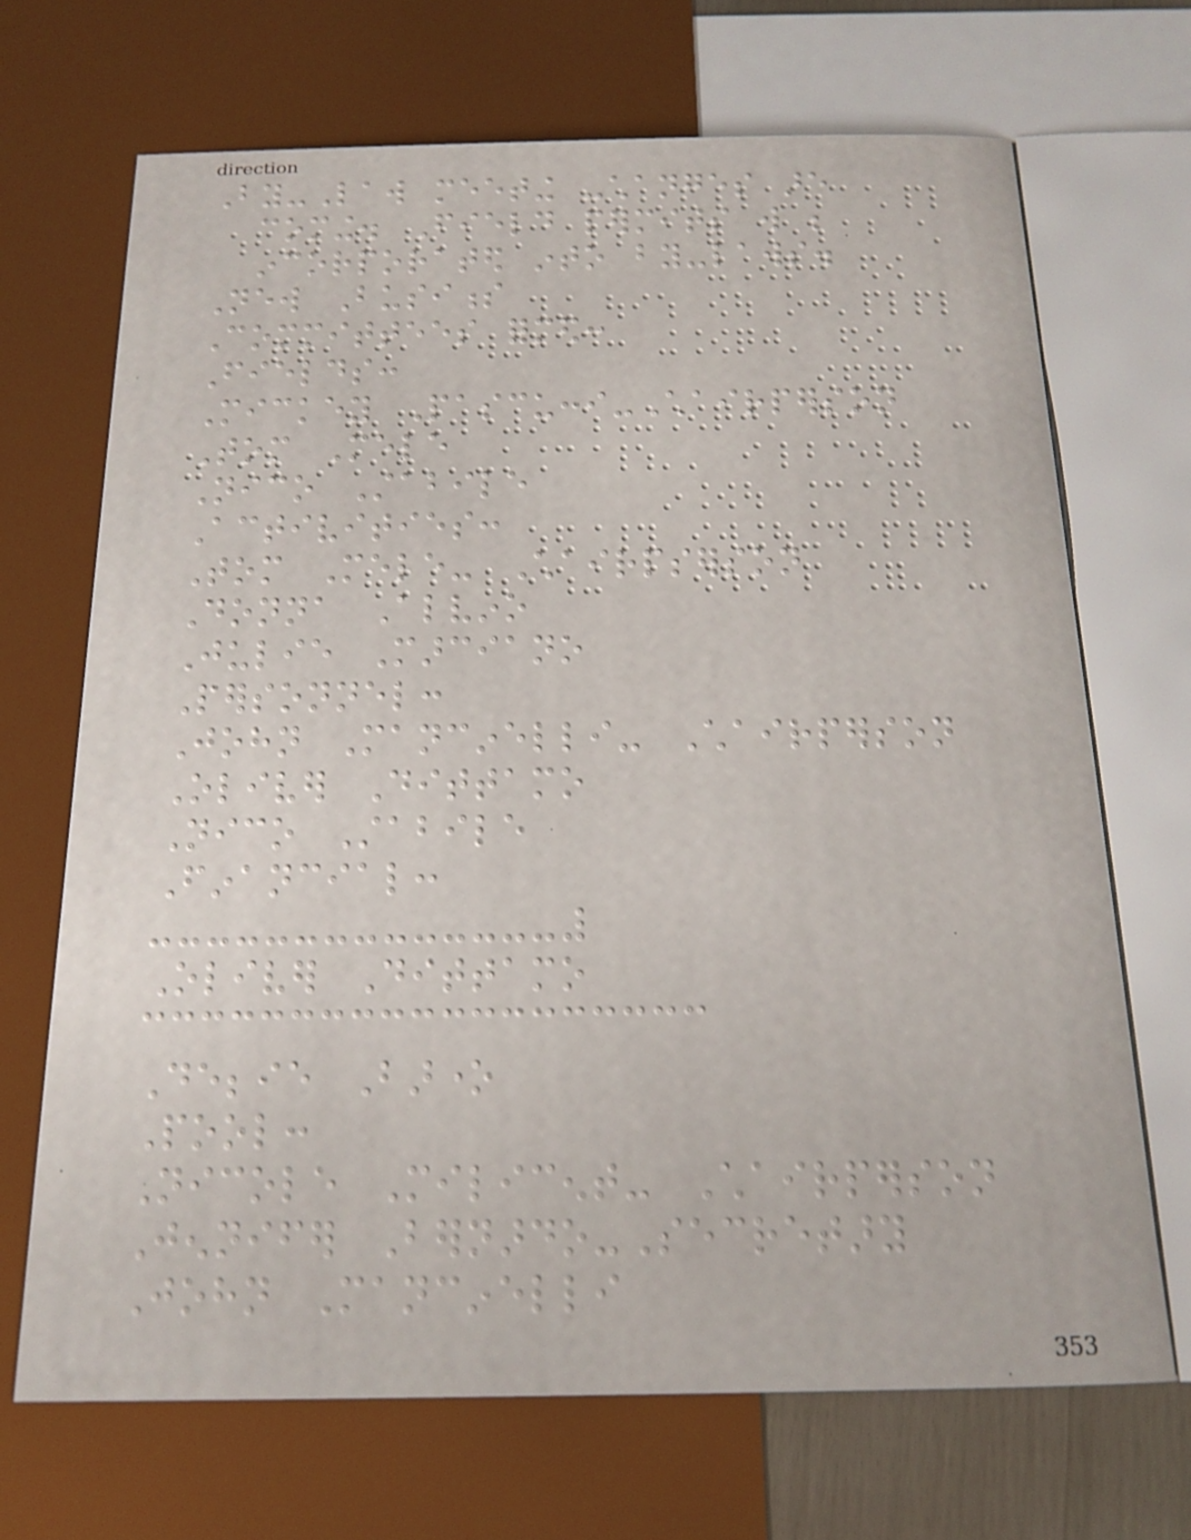By-Law meeting -changes are
coming. Field permits will be
incorporated into by-laws.
New Business
Committees formed:
Fields:
Mickey Pascucci-Chairperson
Tom Mele
Nico Stabile
Activities:
Tom Mele- Chairpserson
Donna Alvino
Julie Marciano
Personnel:
John Mancinelli- Chairperson
Oliver Dittamo
Nico Stabile
Financial:
Oliver Dittamo
Debbie Barone
Pool:
Nicole Milicent- Chairperson
Jennifer Bernardo-Secretary
John Mancinelli
